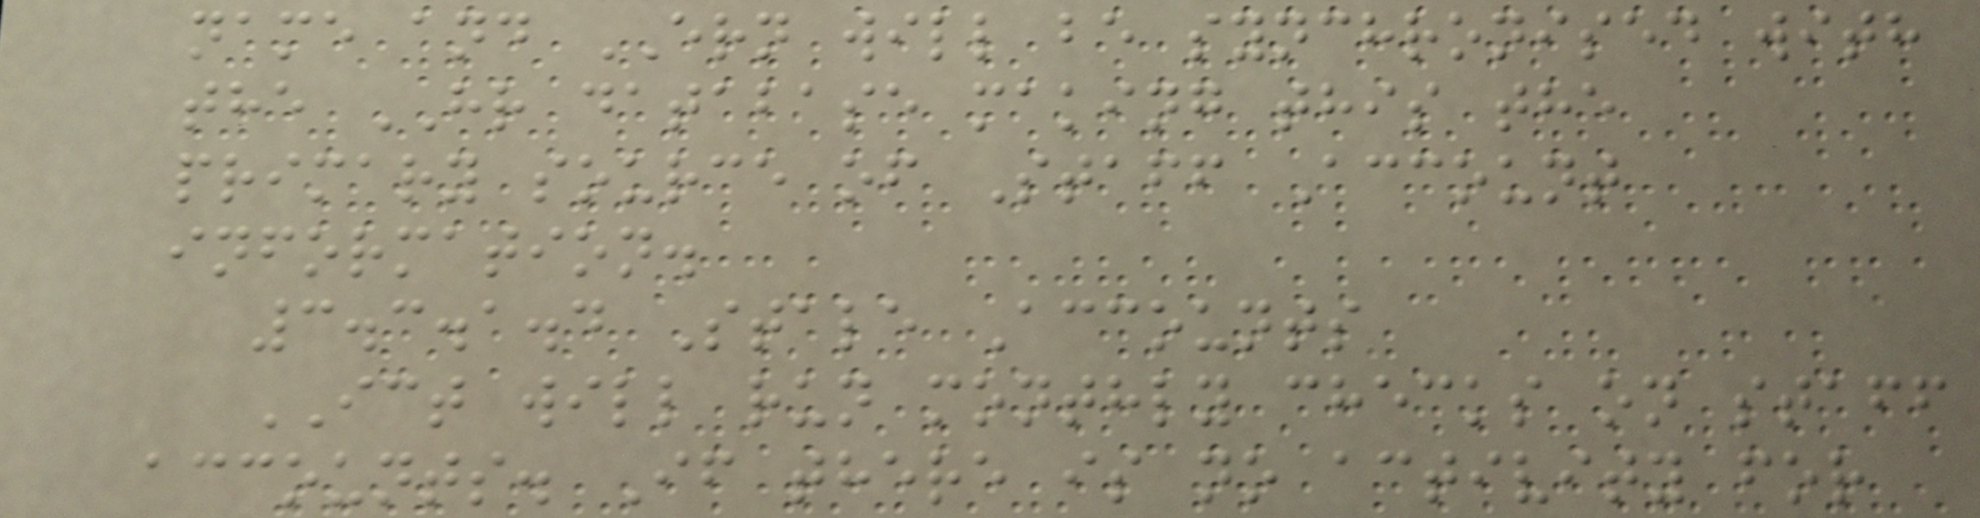name and ERN will be synchronised with
the HR database making this the
primary source of Staff Account
information.
3.3.1.4 Stale Accounts
ICT will run monthly checks on staff
accounts. If there is no activity for
